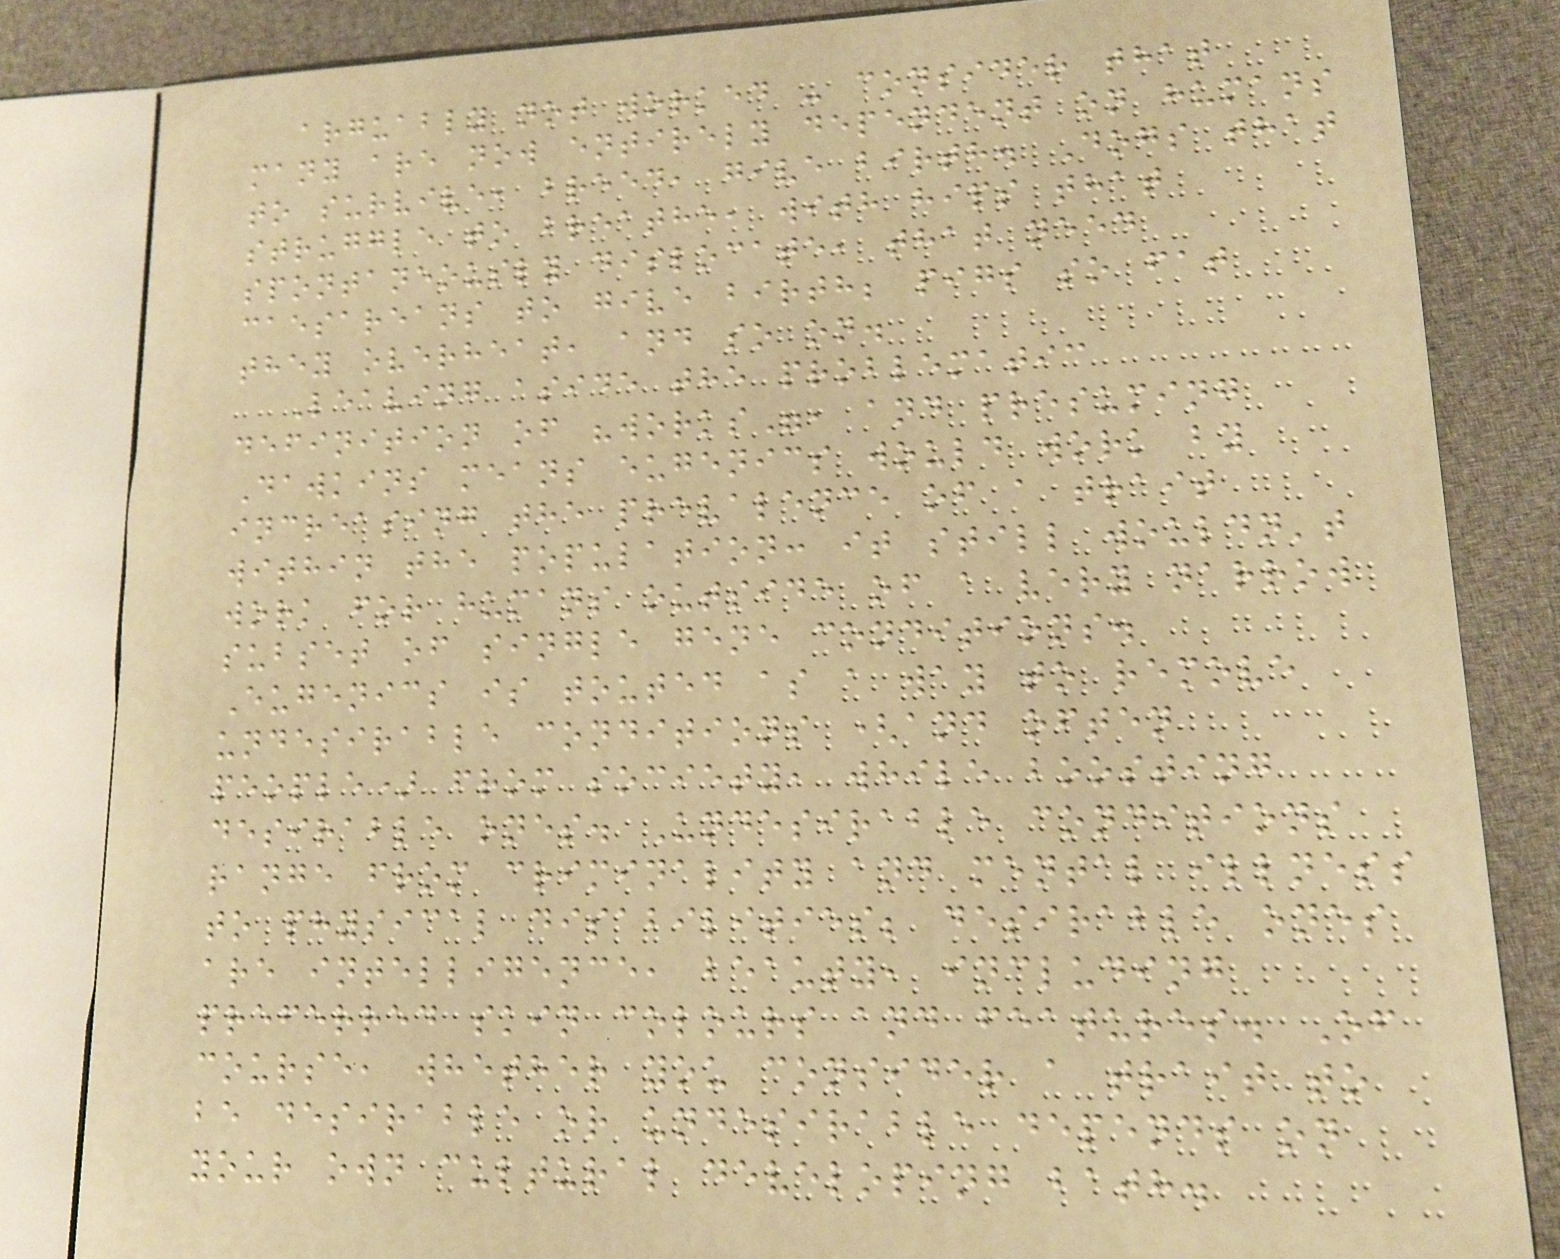arguably not worked - consider that
many are now entirely dependent on humans
to survive, breed, give birth. Dogs that
struggle to breathe, with hips that
spontaneously dislocate, that need
caesareans to give birth; pigs so fat
they overheat, and so on.
Leaving aside the problematic
definition of "works", and presuming
Dawkins means eugenics would work by
increasing the prevalence of a trait
within the population: it still wouldn't
work for humans outside of a very narrow
subset of single gene conditions.
Eugenics is touted as a way to remove
undesirable conditions (and often
people) from society, while boosting
desirable ones. Undesirable conditions
range from criminality and mental illness
to physical disabilities; desirable ones
are intelligence, beauty, including
preferred skin colours and features. Of
course, whether you consider a trait to
be desirable or undesirable depends on
your own cultural developing bath.
